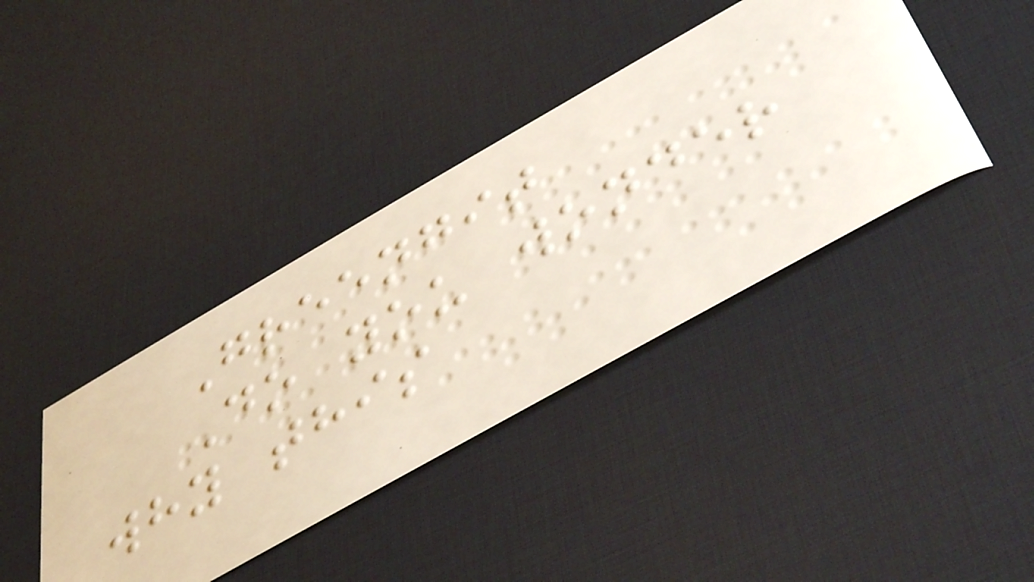Greengit
Do you wonder
why this
